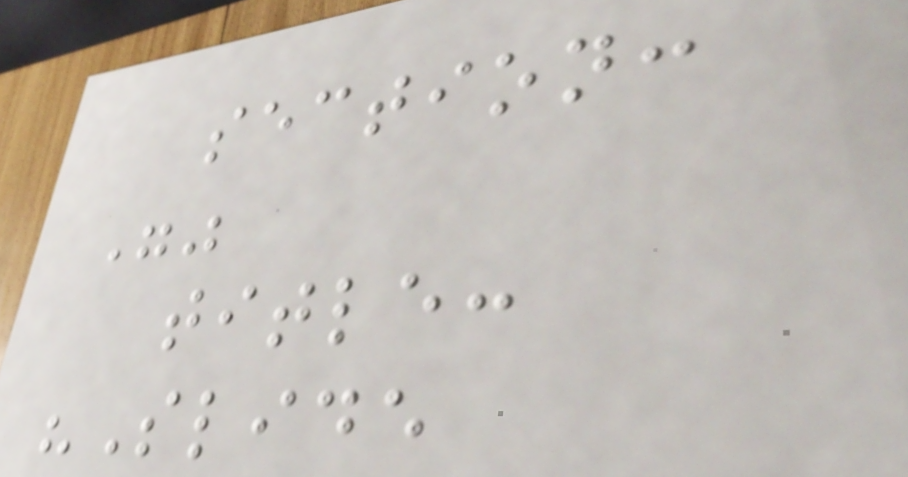section:
""
title:
"Slide
